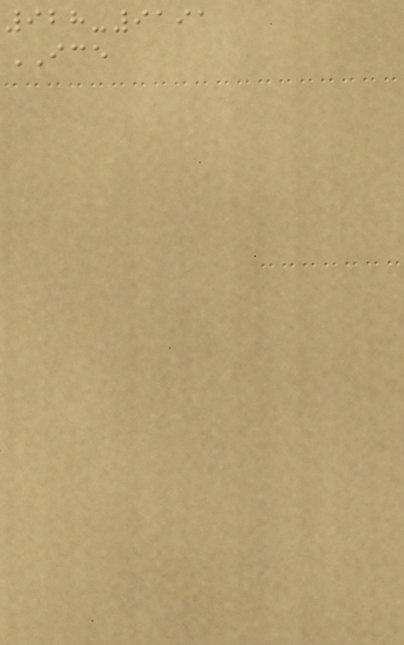928-9191
ICE
